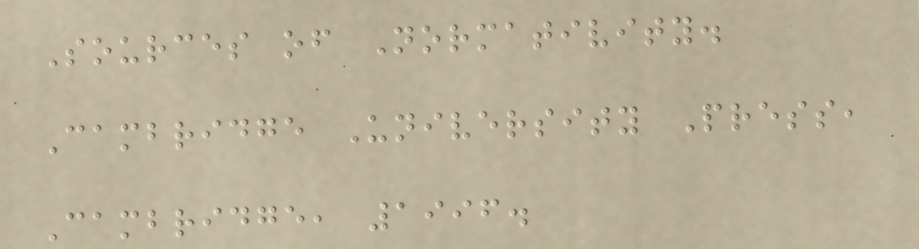Sources of Normativity.
Cambridge University Press,
Cambridge, 1996.
